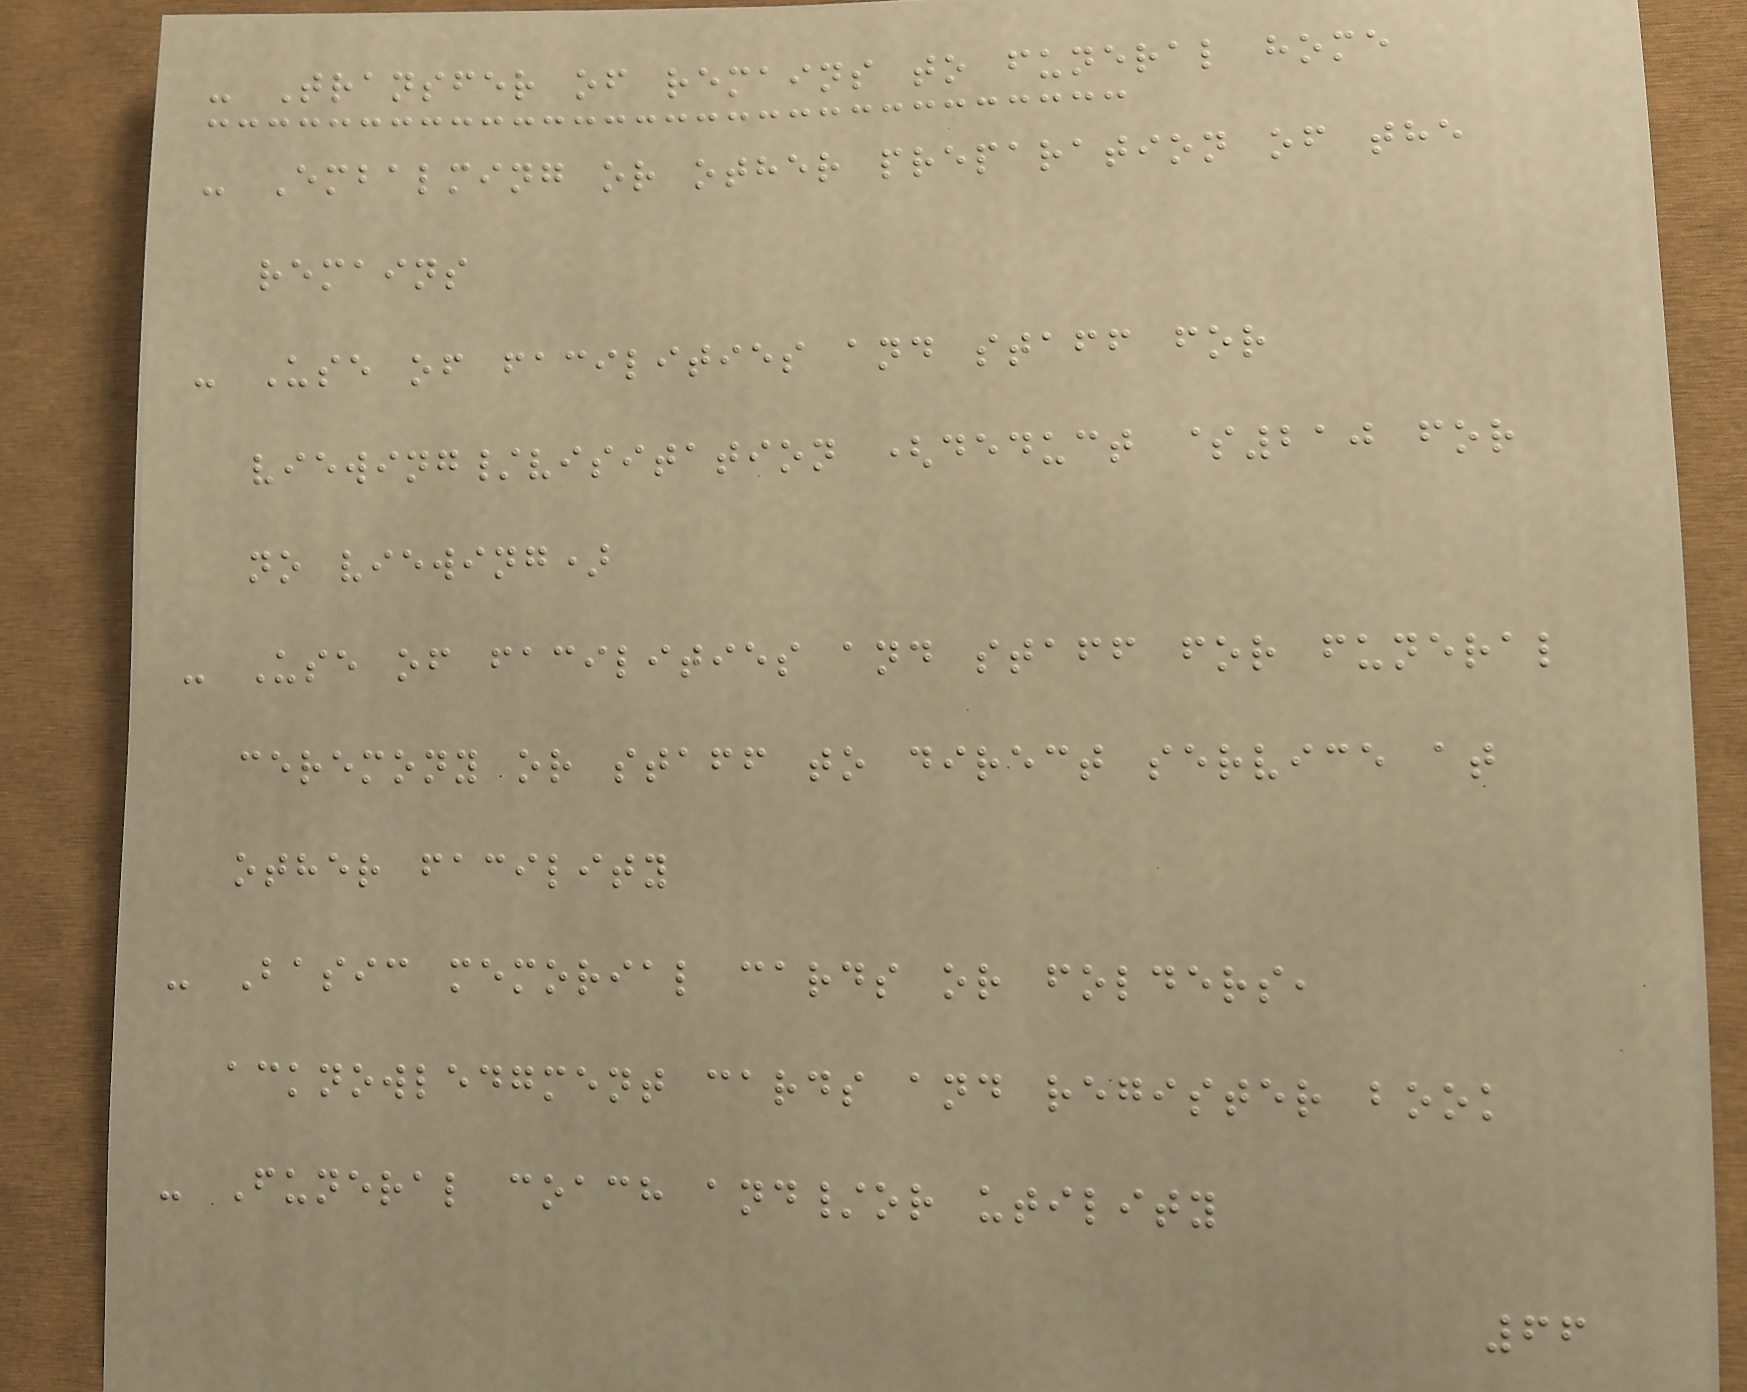- Transfer of remains to funeral home
- Embalming or other preparation of the
remains
- Use of facilities and staff for
viewing/visitation (deduct $210 for
no viewing)
- Use of facilities and staff for funeral
ceremony or staff to direct service at
other facility
- Basic memorial cards or folders,
acknowledgment cards and register book
- Funeral coach and/or utility
66
